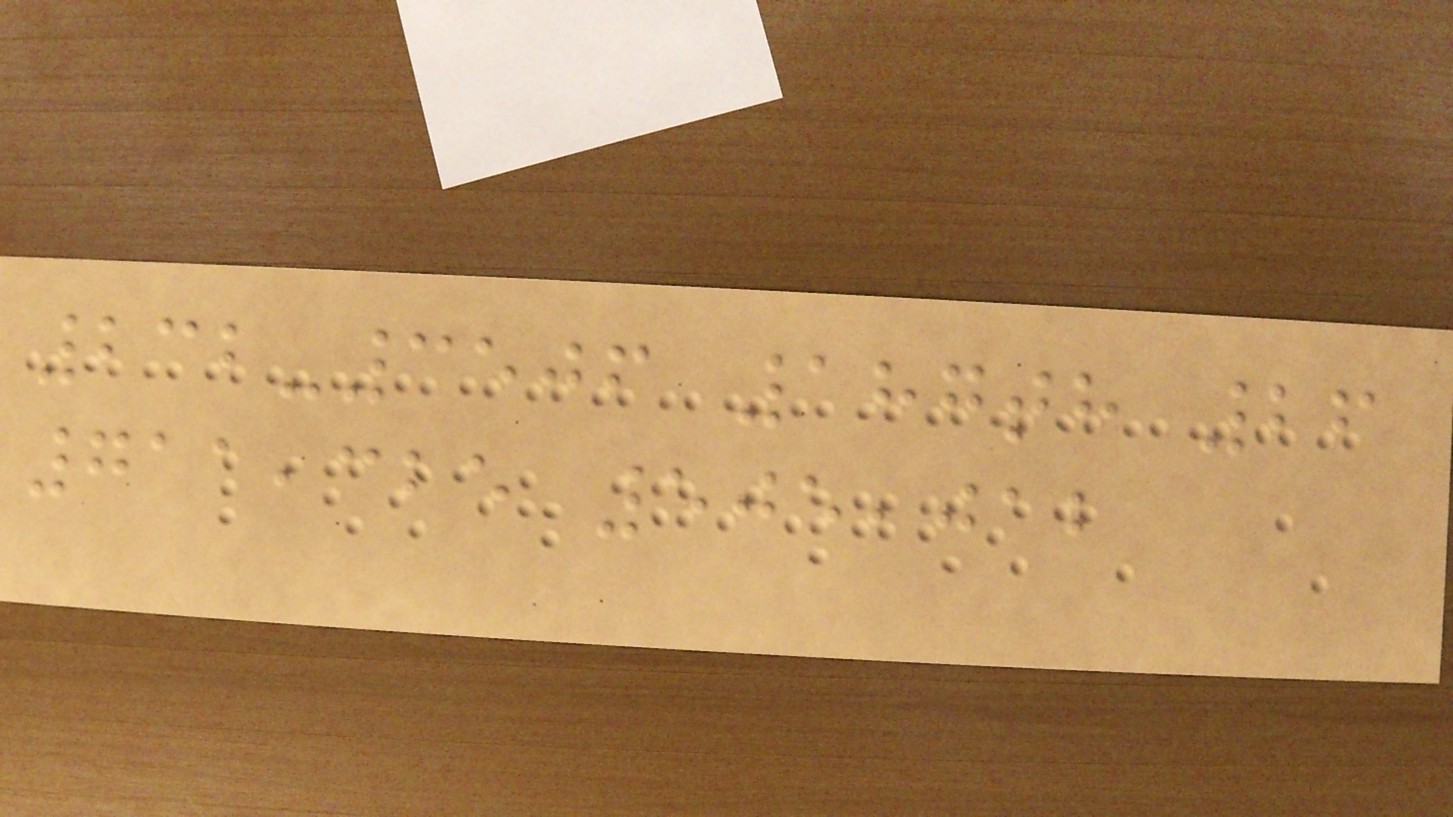232-3506 187th 26
711,325 505,012
